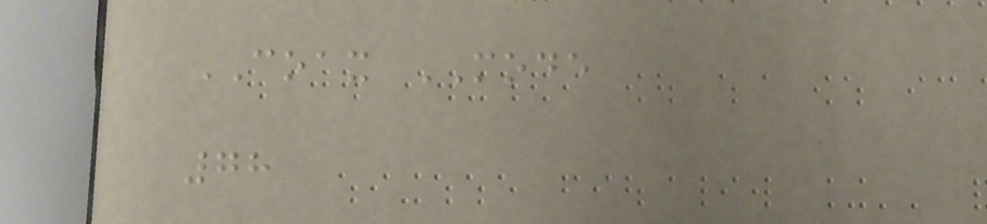COAX MODE
78
